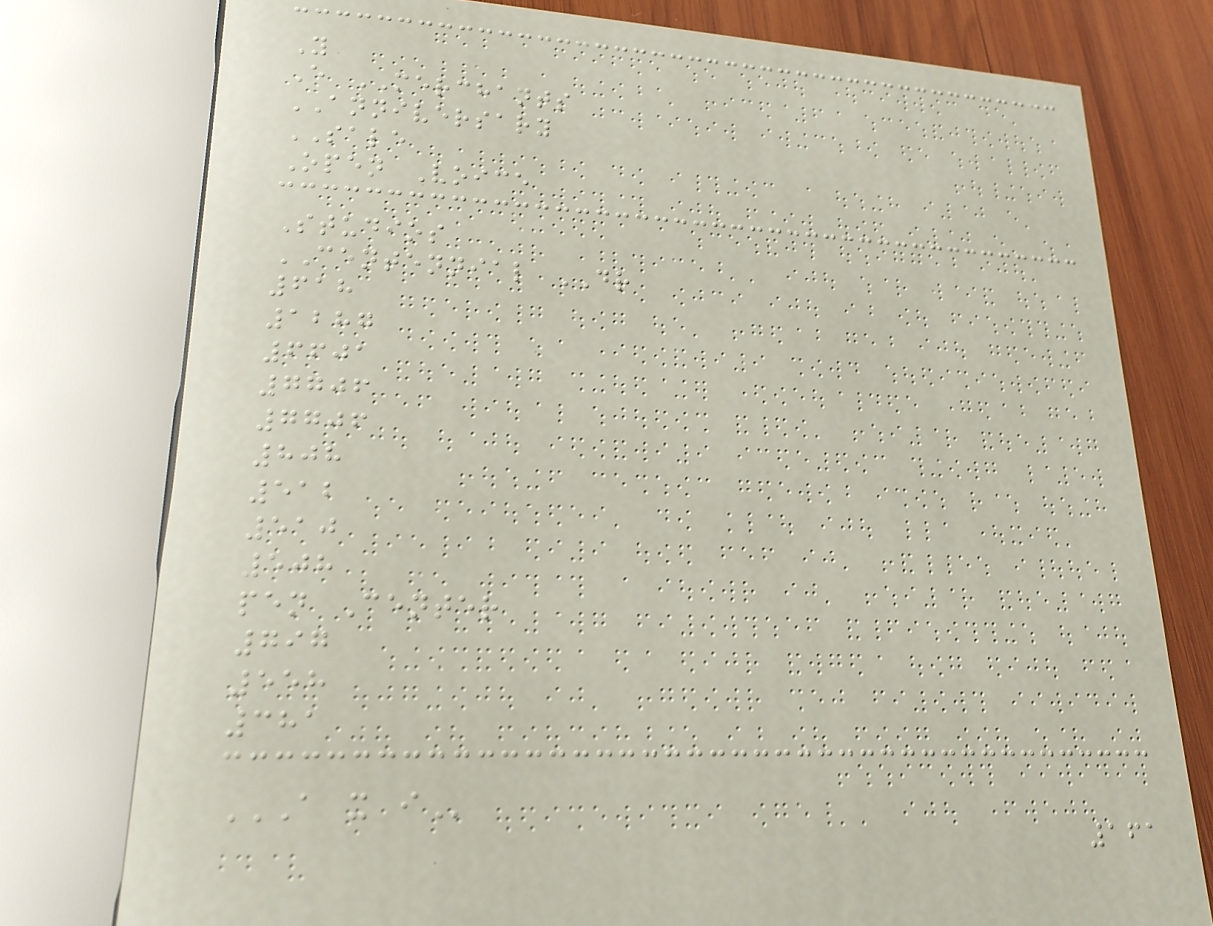Y
E MERCHANTS
ANNIVERSARY
SALE
Open Voice
Studios
CENTENNIAL DR
618
1287
6601
7706
7706
808
512
510
508
pen Center
797
558
381
A X I
161
